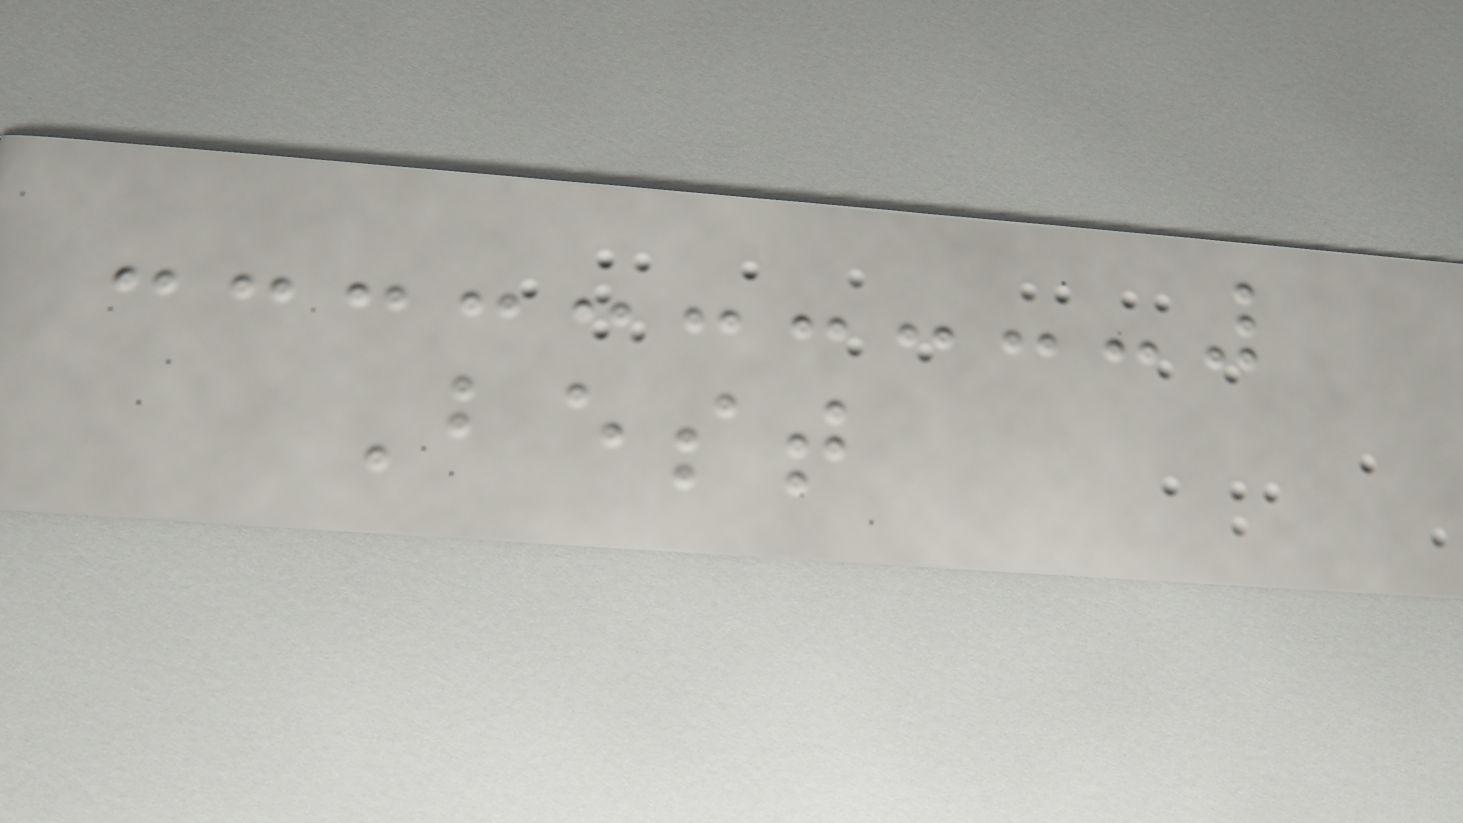Best
